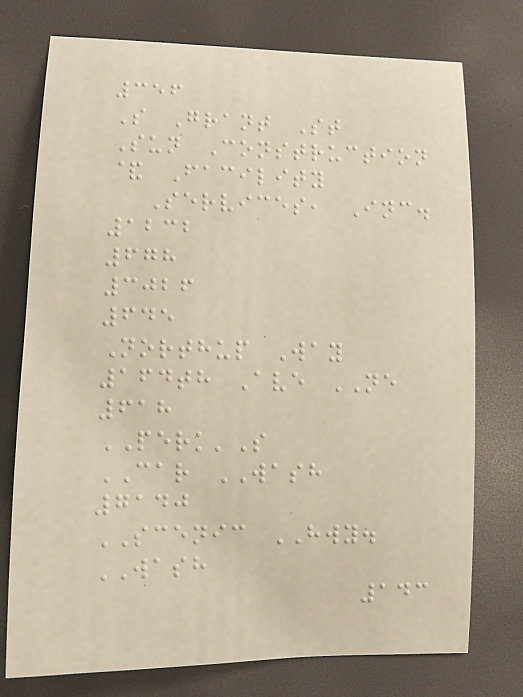356
S Grant St
Sun Construction
& Facility
Services, Inc.
1232
678
3026
645
Northup Way
164th Ave NE
618
PERK'S
CAR WASH
7140
SCENIC HWY.
WASH
143
